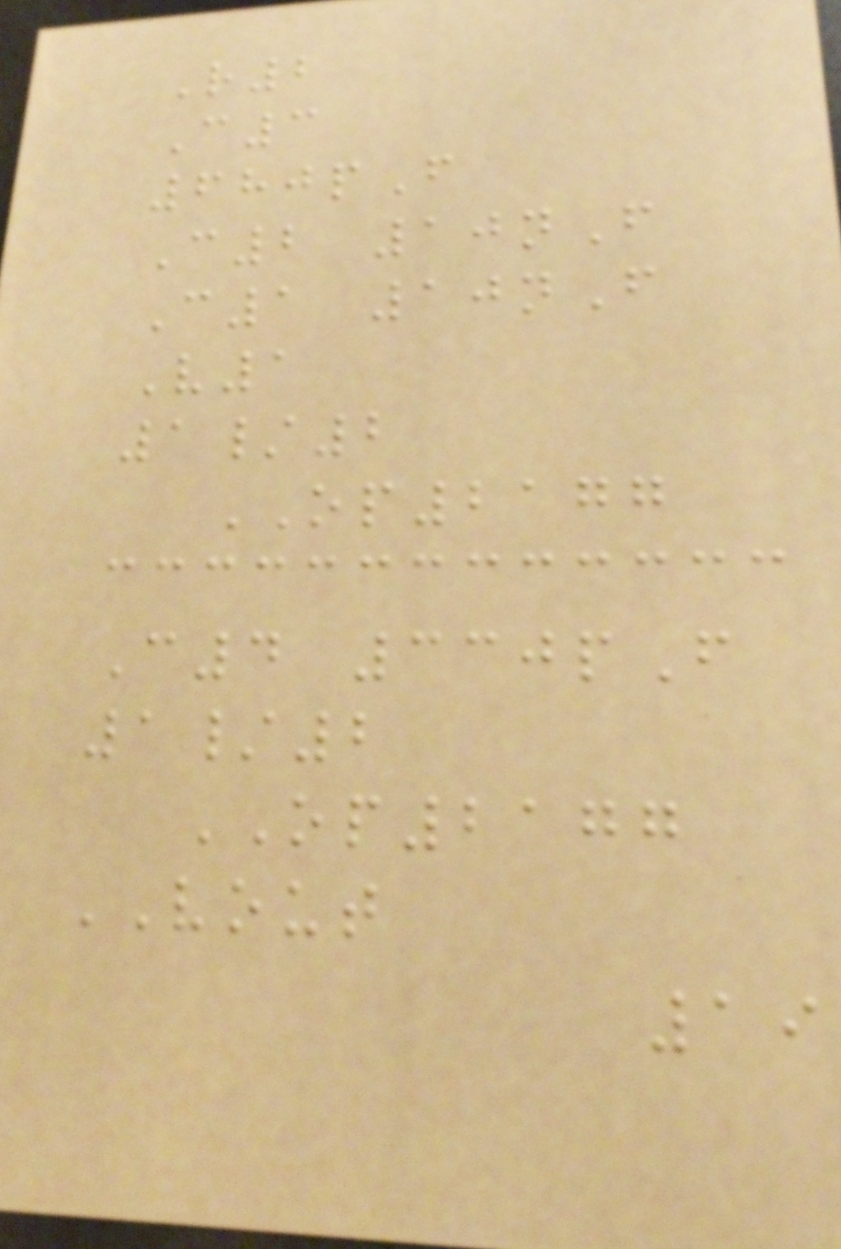R2
C3
680pF
C2 10nF
C1 10nF
V1
1/2
OP2177
C4 330pF
1/2
OP2177
VOUT
19
